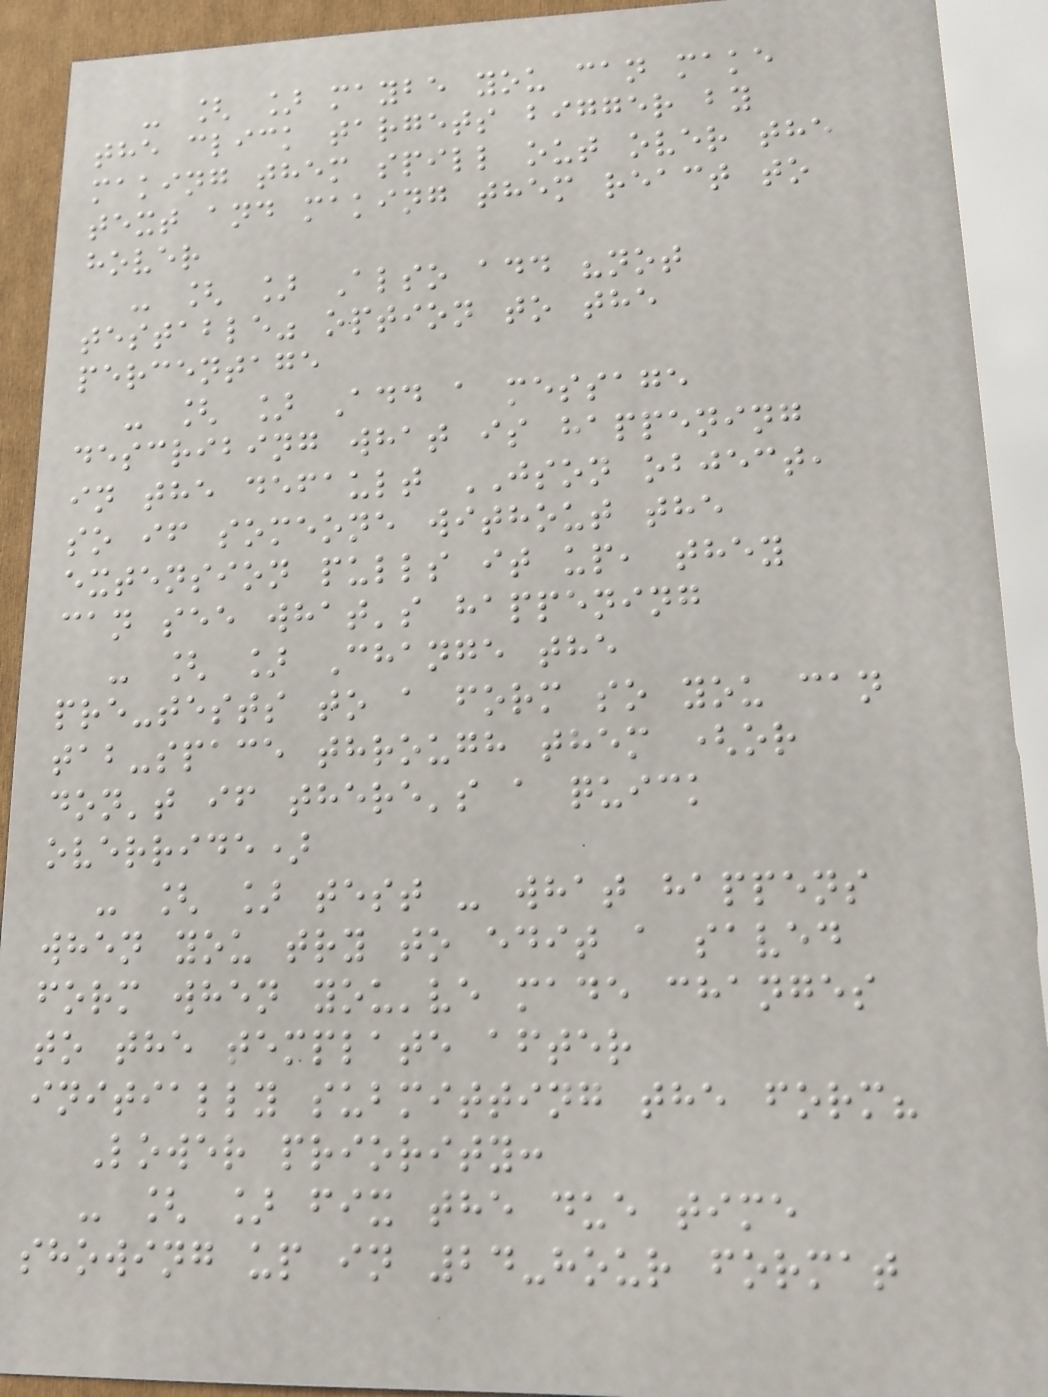- [ ] maybe you can make
the click targets bigger by
making them spill out over the
text and making them react to
hover
- [ ] Also add "not
testable" option to the
percentage
- [ ] Add a message
describing what is happening
in the default JSON object,
so if someone without the
extension pulls it up, they
can see what's happening
- [ ] Change the
pre-tests to a form so you can
tab-space through them (or
don't if there's a quick
override)
- [ ] test - what happens
when you try to edit a saved
form when you've made changes
to the template after
initially submitting the form?
Lower priority:
- [ ] fix the due time
showing up in 24-hour format
